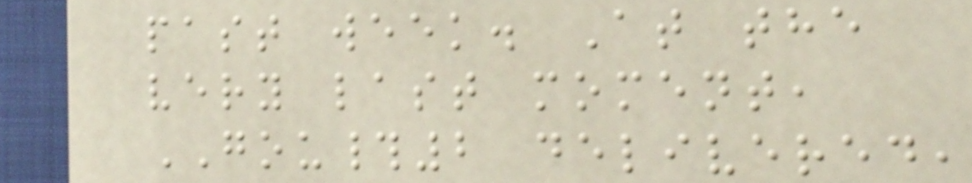past week. At the
very last moment,
GOU#2 delivered,
